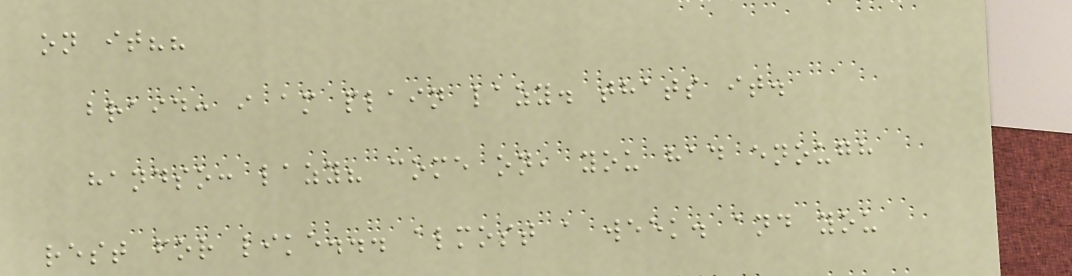on it??
braid: i am plain lazy. thats it.
handso: lazy? come on, you had enough
rest for like... almost a week. and you
